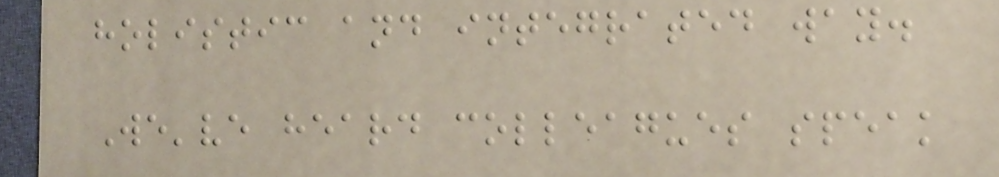holistic and integrated way.
We've heard colleagues speak
